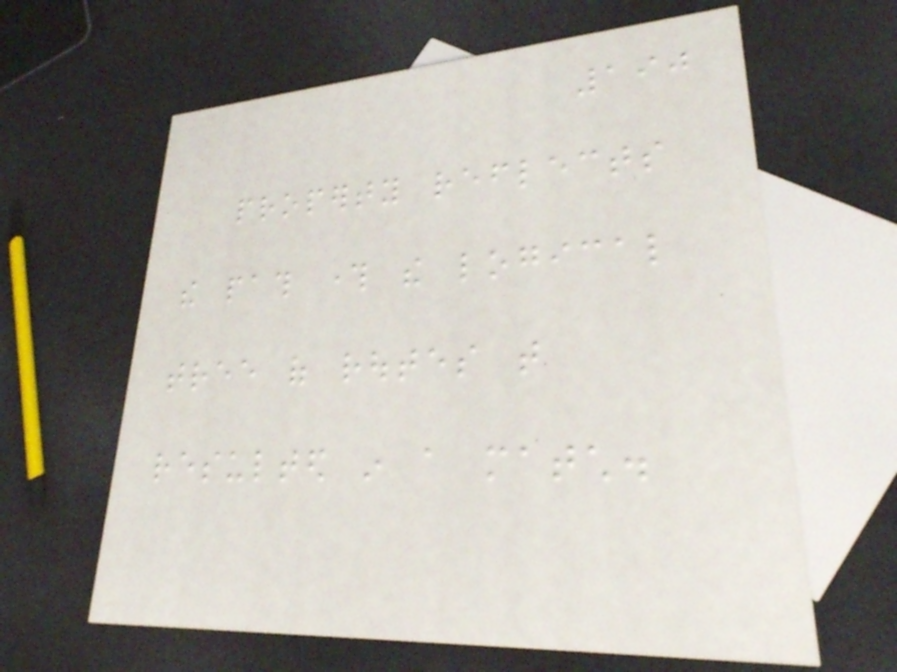190
property reflects
the path through the logical
tree of routes that
resulted in a match.
